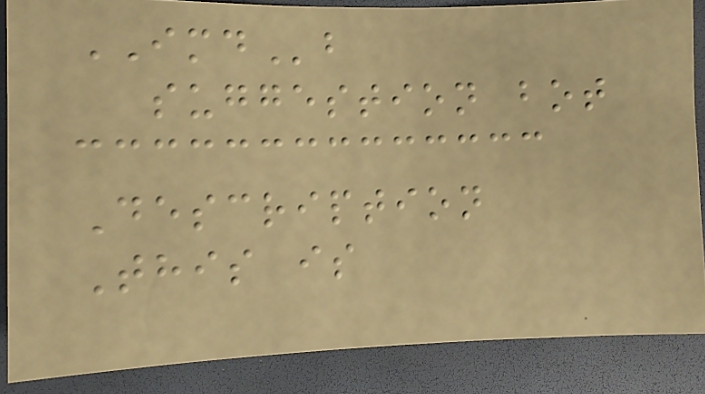IMDb
suggestion bot
Description
This is
